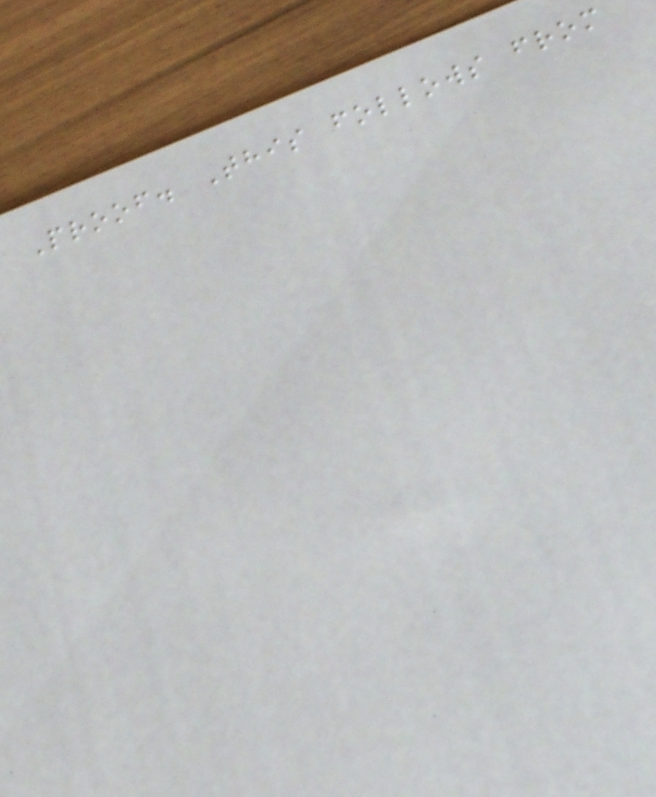Proof. This follows from
